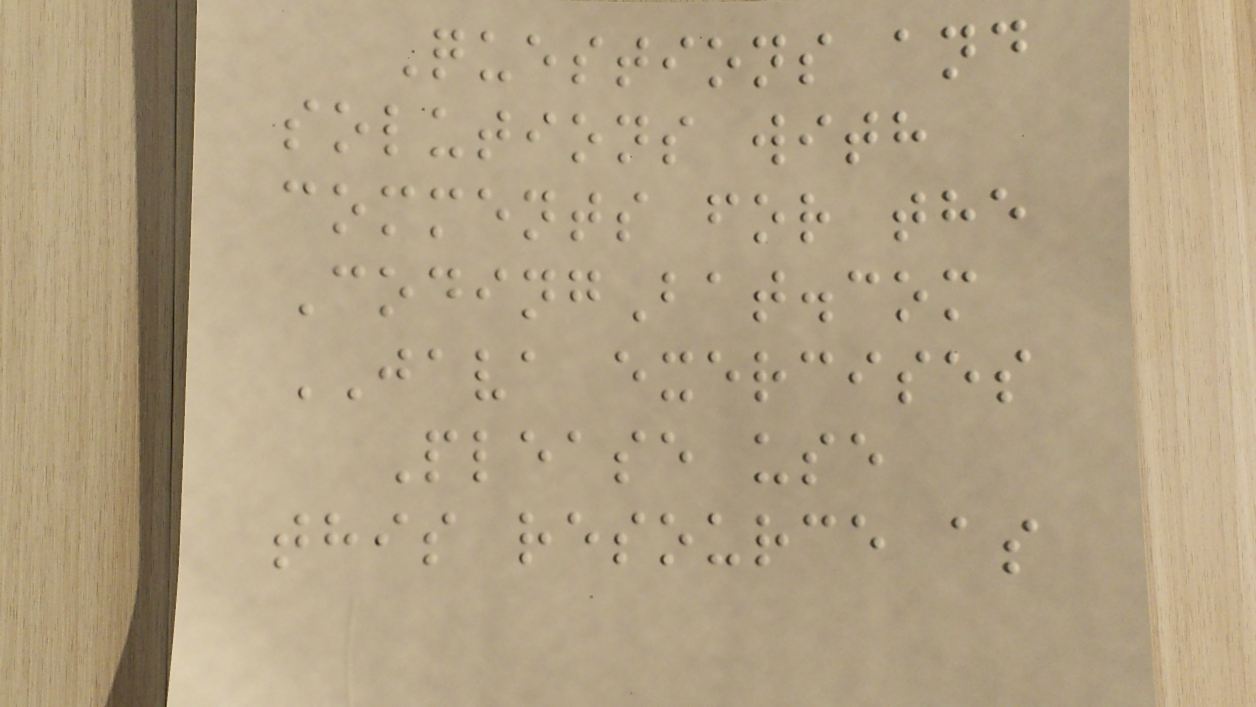Questions and
solutions with
comments for the
CodingBat.com
JAVA exercises
Please use
this resource as
